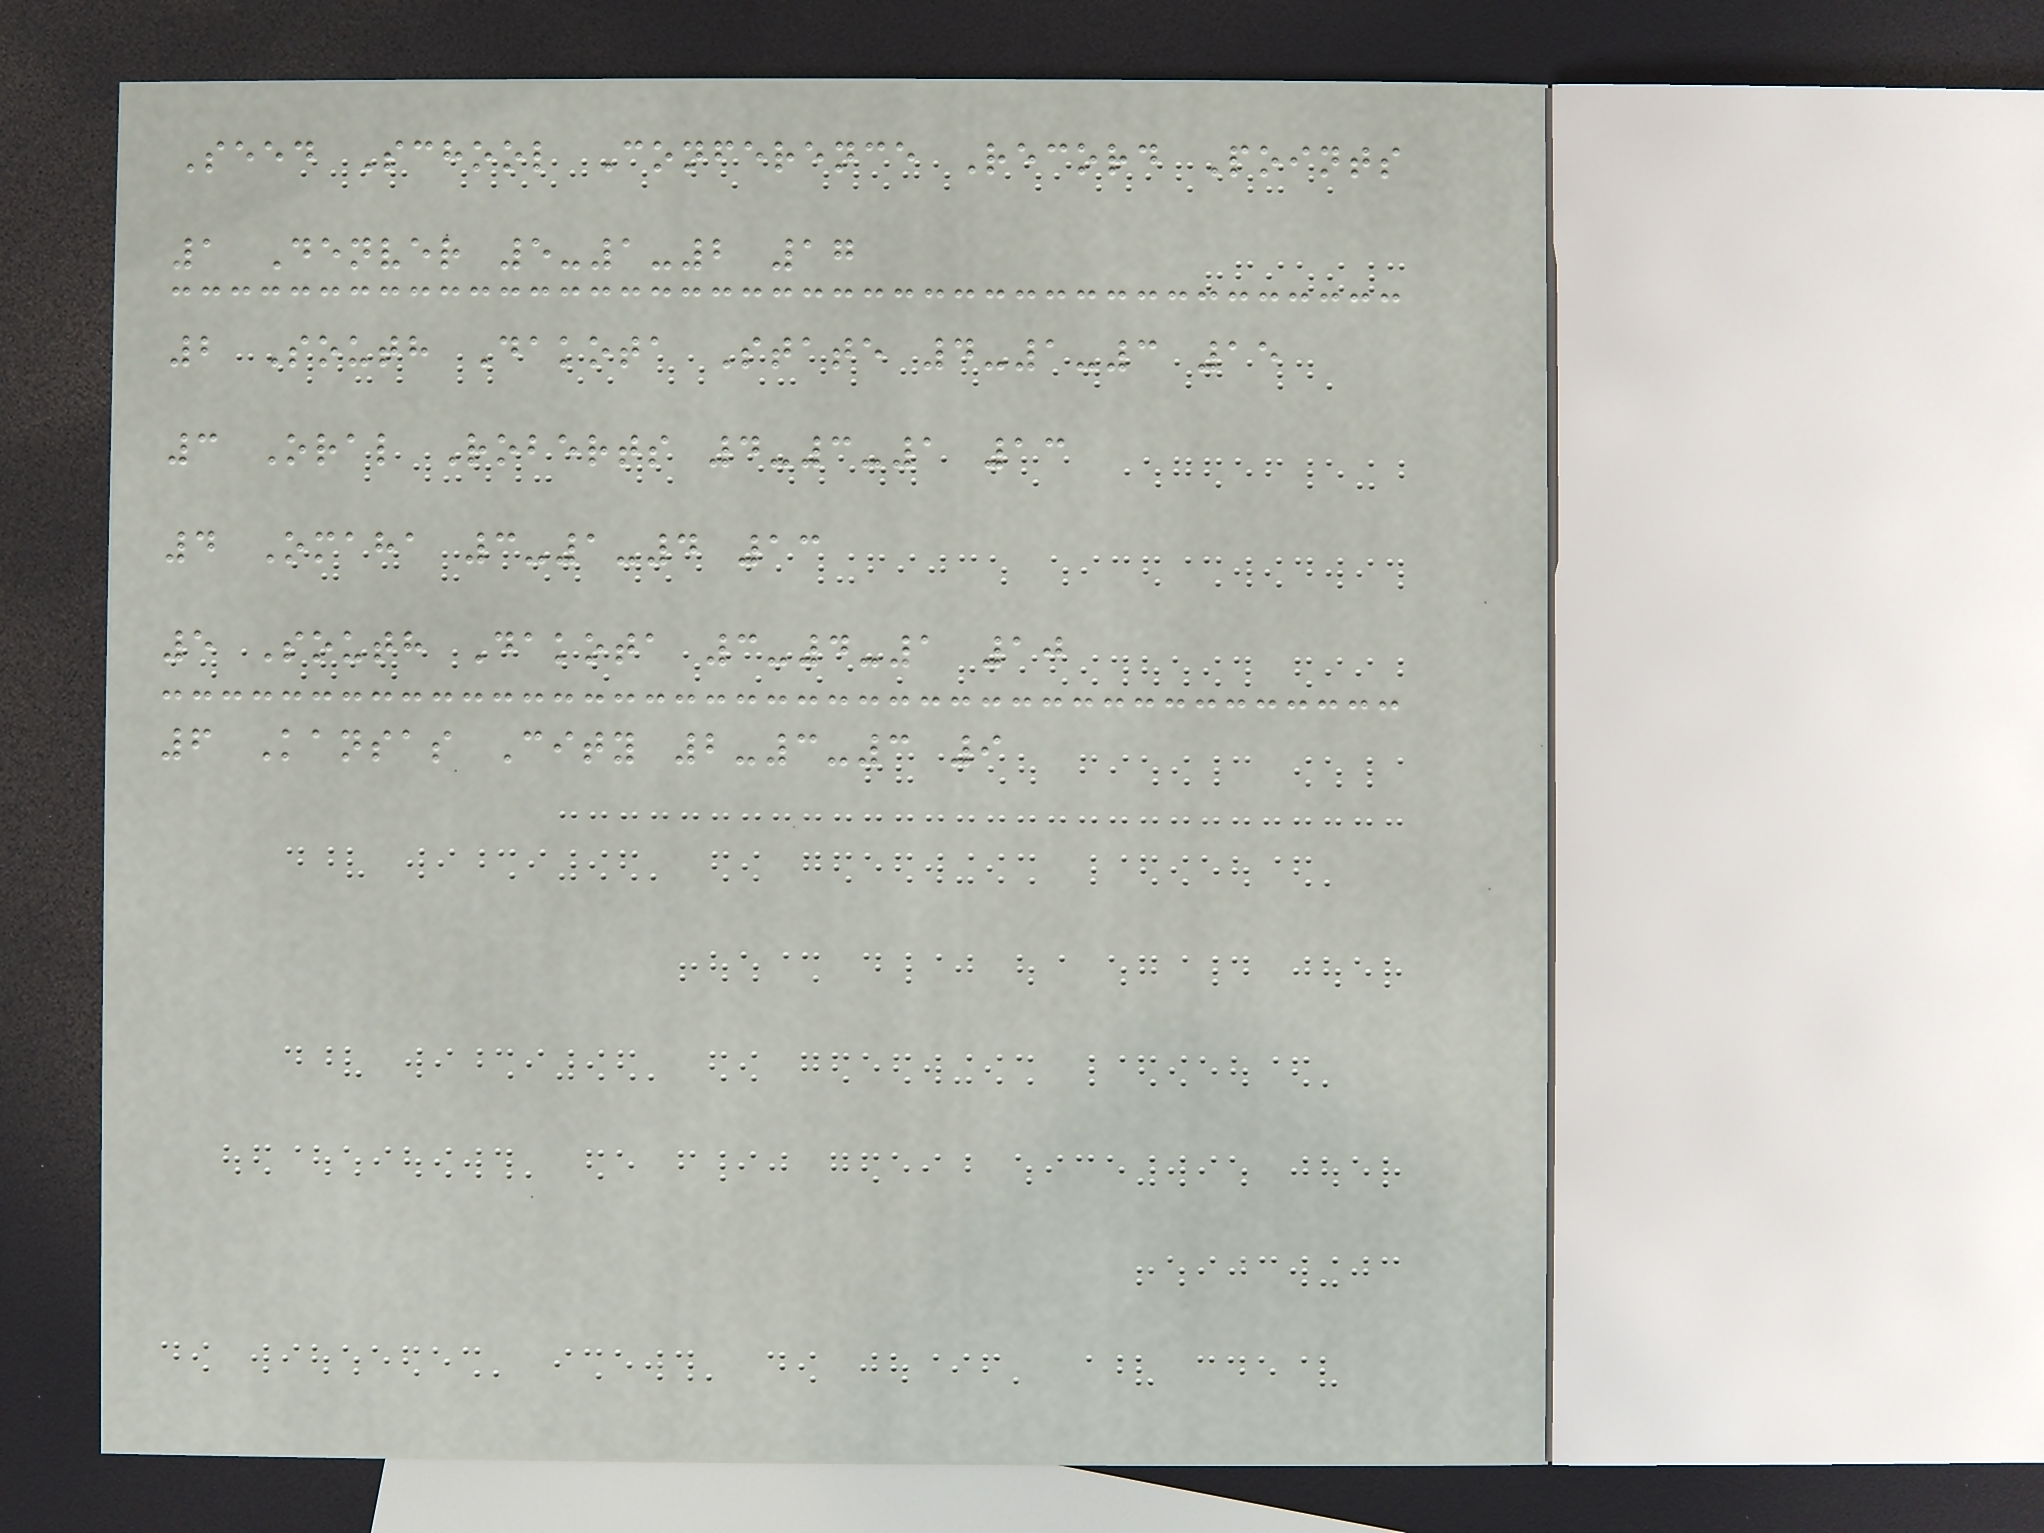Seed School Conference Record Points
1 Denver 5-1-2 17
2 South Dakota State 4-1-3 15
3 Oral Roberts 4-3-1 13
4 Omaha 3-1-4 13
5 South Dakota 3-4-1 10
6 Kansas City 2-3-3 9
